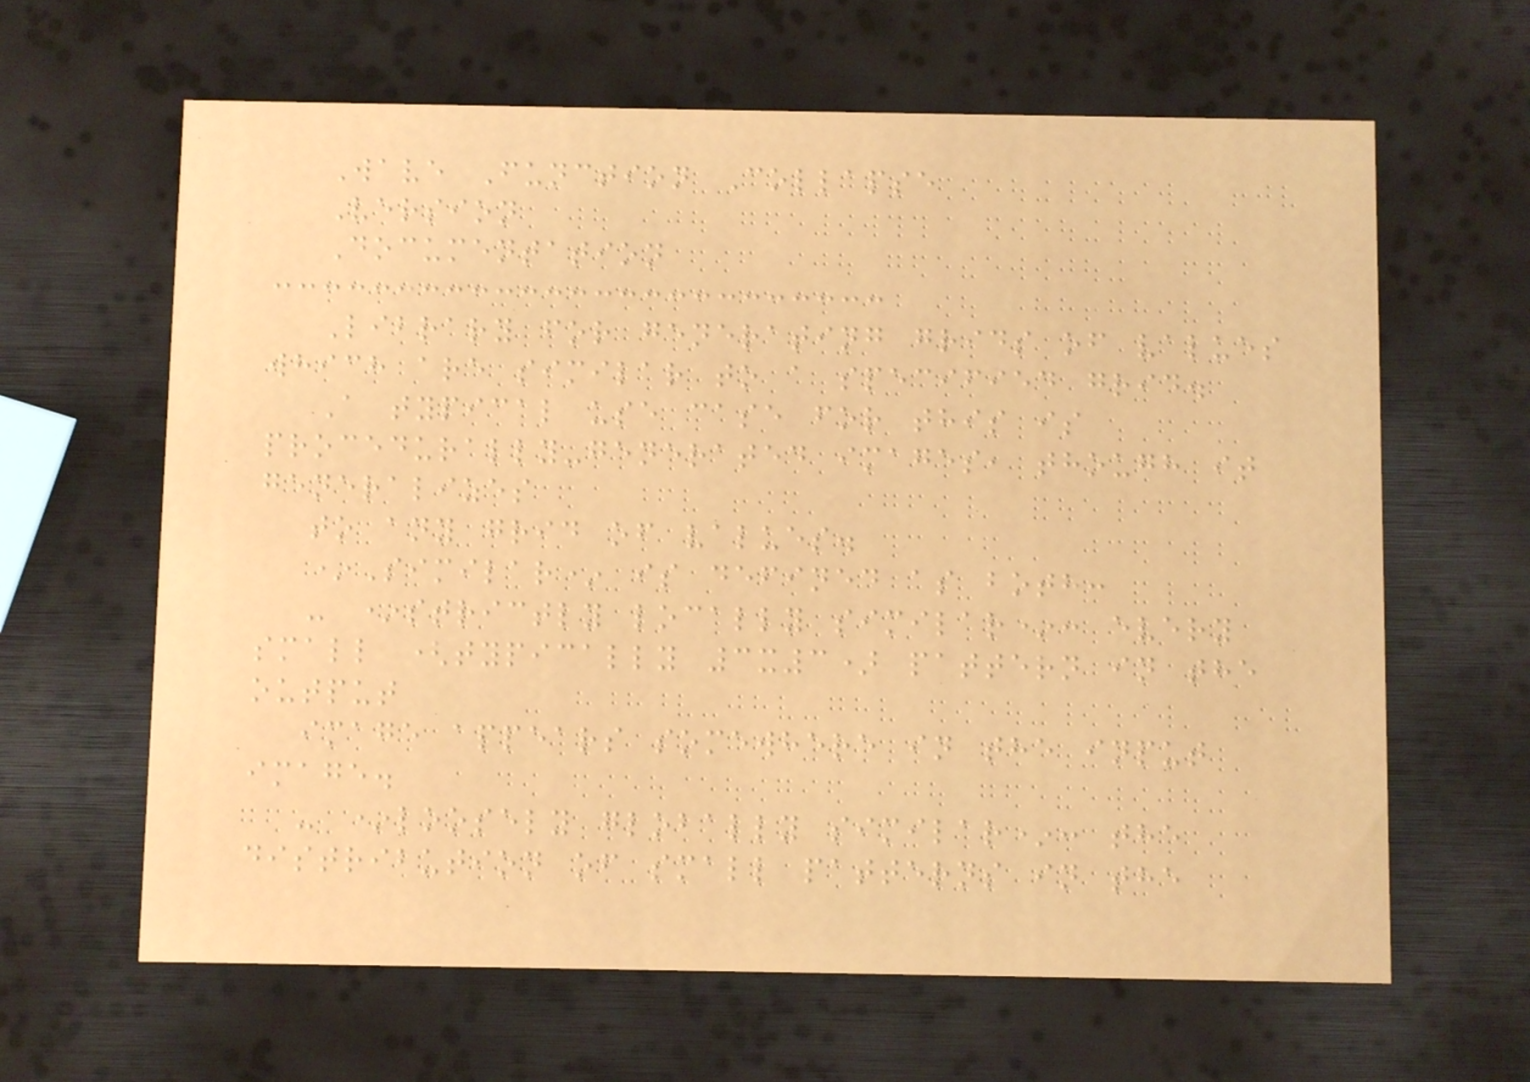Wave Function Collapse
Version
Documentation
Library for generating grids of values
which are similar to a specified grid.
A typical use case for this is
procedurally-generated images, though it
generalizes
to any grid of values.
*Similar* is defined as both:
- *strictly locally similar*: every
small (typically 3x3) pattern in the
output
image appears somewhere in the input
image.
- *loosely globally similar*: the
distribution of small patterns in the
